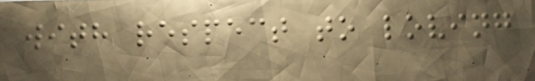with respect to loving
